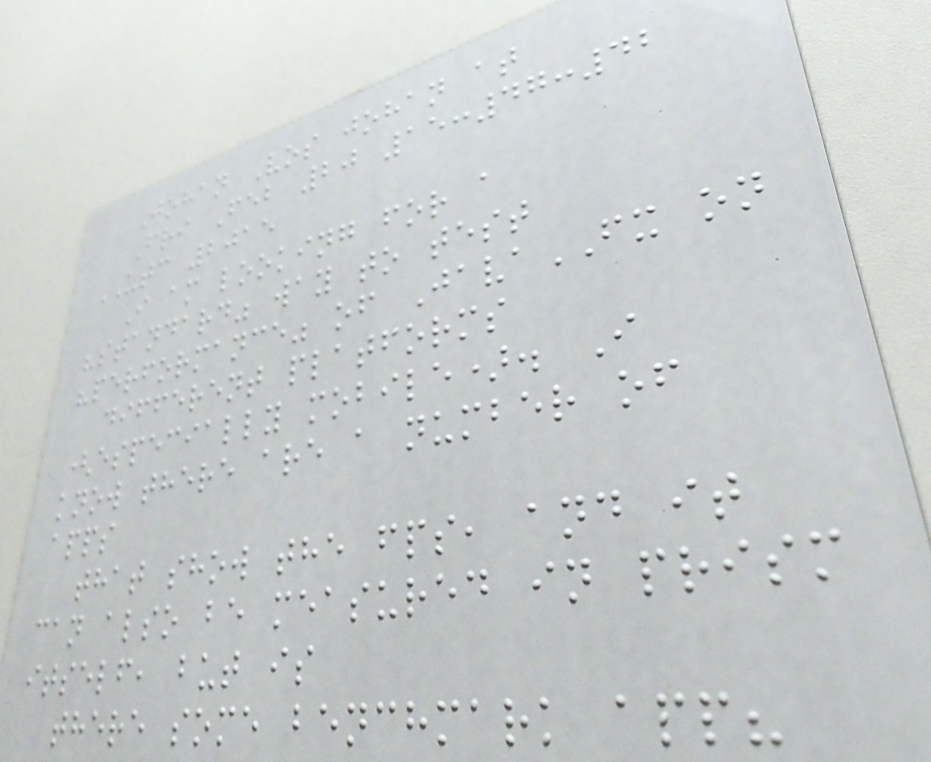Johan Vos johan at
Fri Feb 20 15:47:42
UTC 2015
I am looking for a
"standard" way to test
"performance" of JavaFX on
different platforms
(especially mobile). I
know there are a number of
apps
that show the fps, and it
can also be measured in prism
itself, but is
there some benchmark app?
